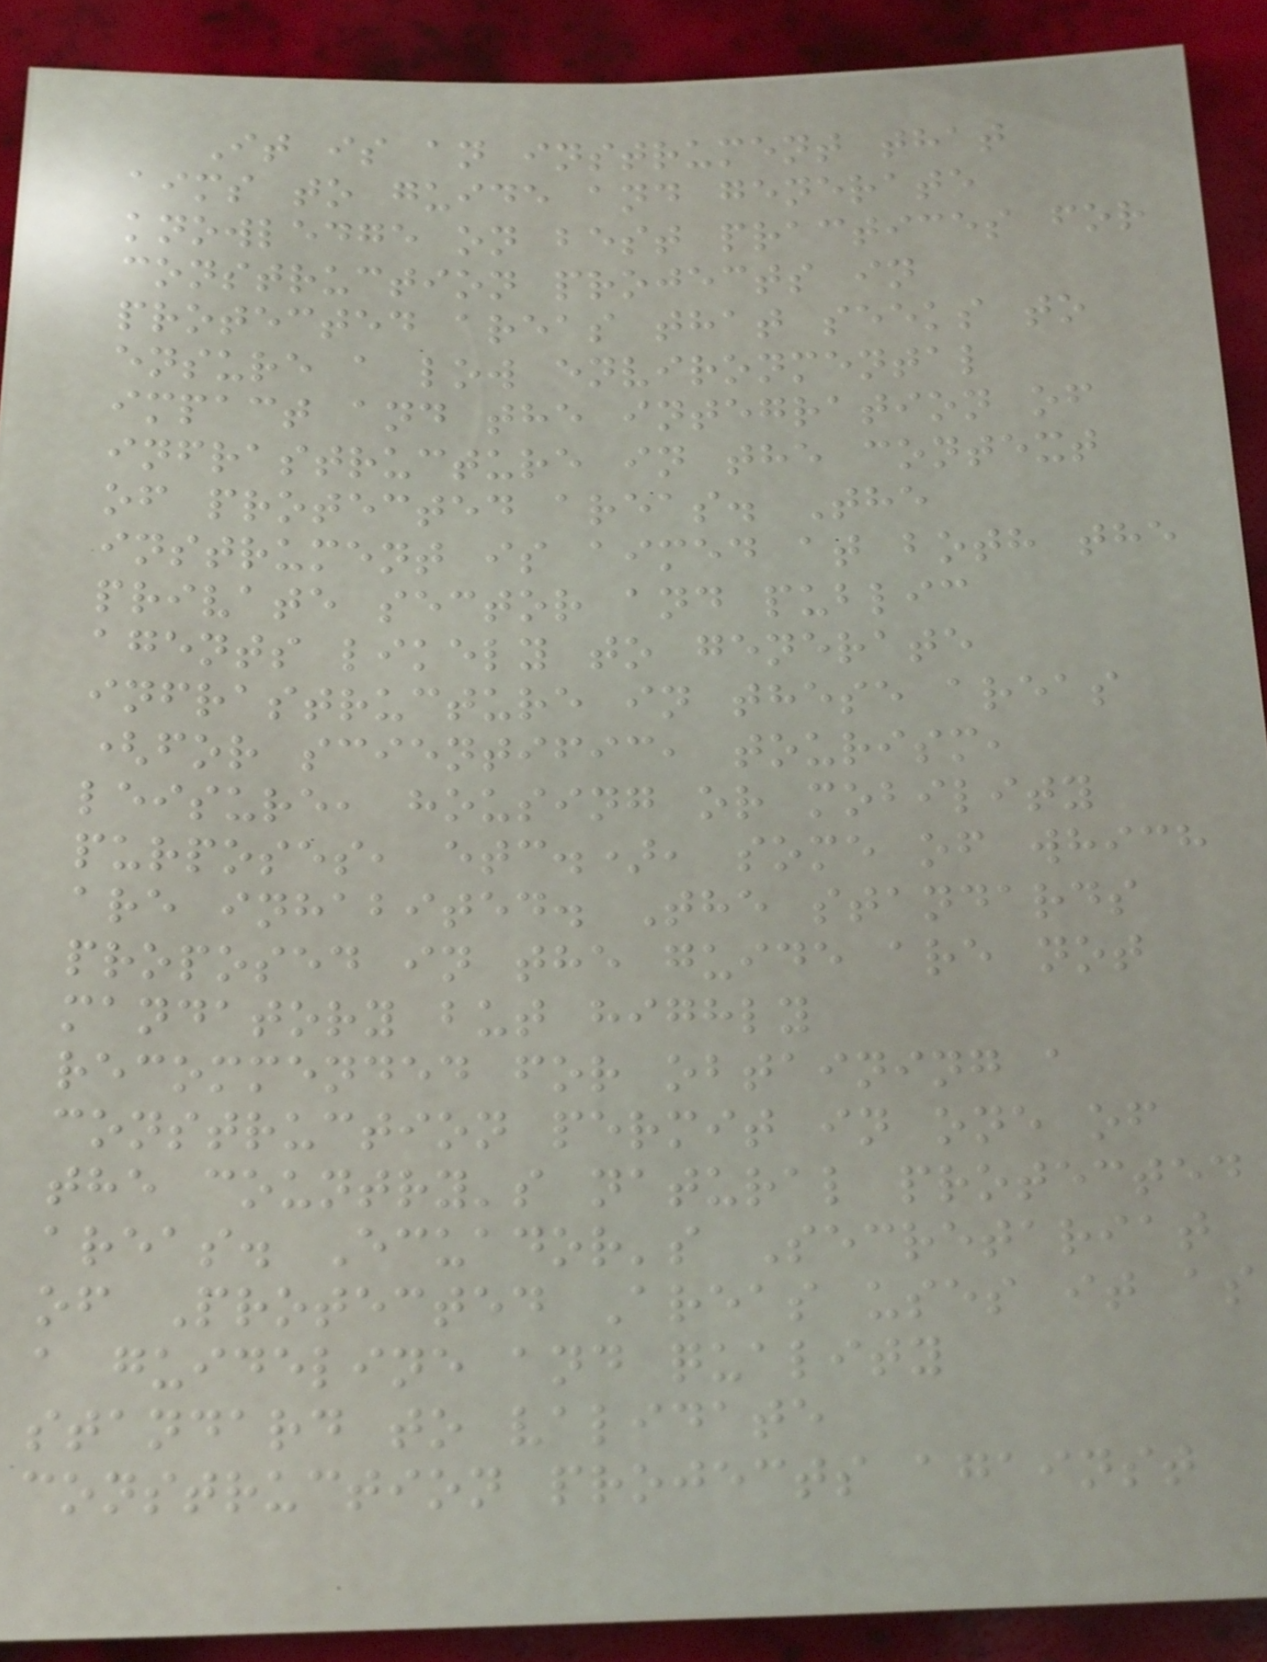It is an instrument that
aims to guide and generate
knowledge on best practices for
construction projects in
protected areas that seeks to
ensure a low environmental
impact and the integration of
infrastructure in the context
of protected areas. The
instrument is aimed at both the
private sector and public
agents likely to generate
infrastructure in these areas
(for scientific, tourism,
leisure, housing or mobility
purposes, etc.), some of which
are inhabited. The standards
proposed in the guide are not
mandatory but highly
recommended for obtaining a
construction permit in one of
the country's natural protected
areas. Ecuador's Secretariat
of Protected Areas uses it as
a guideline and quality
standard to validate
construction projects against
